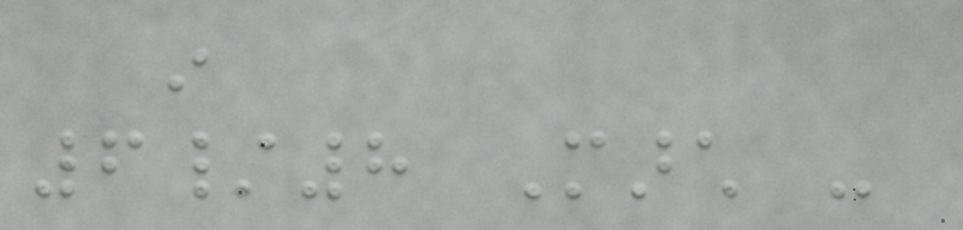in
6/8 March -
